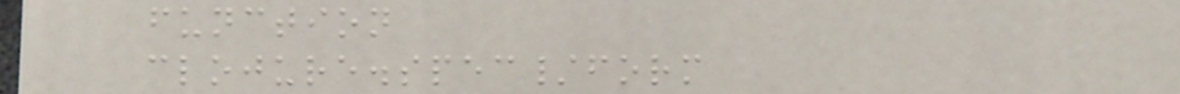function
clojure.spec/form
